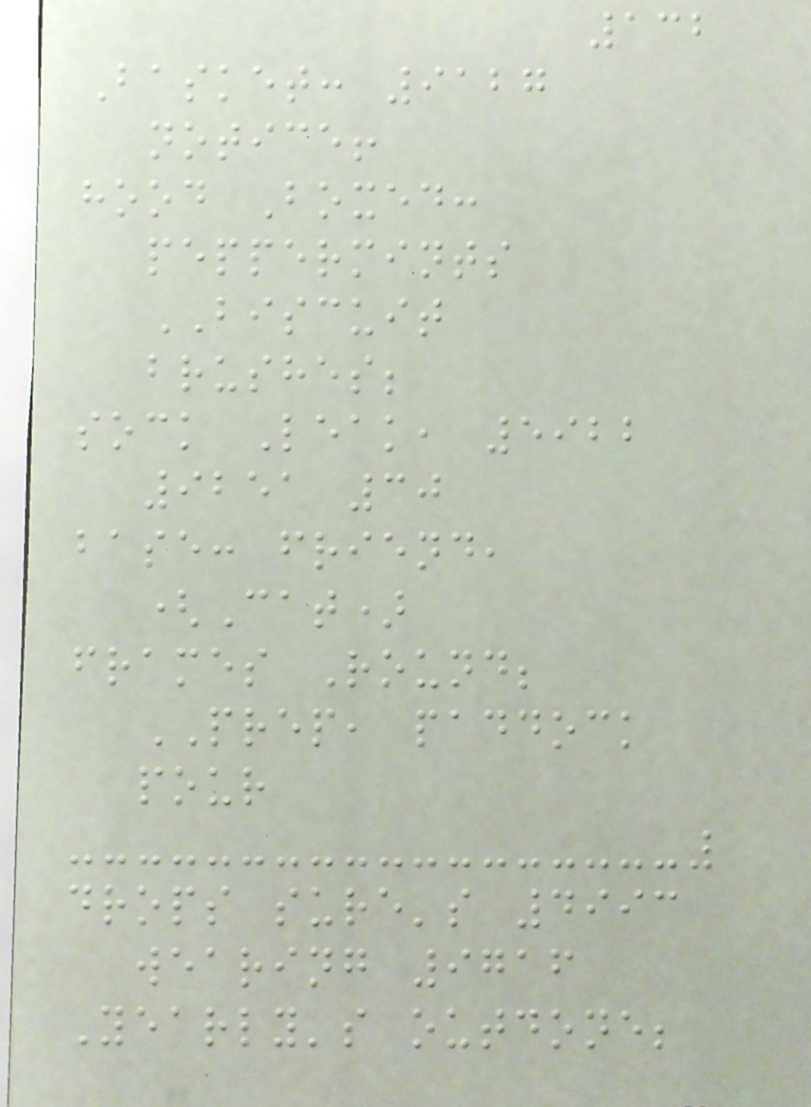132
Basket: 9127
notice!
hood Boxed:
peppermints
BISCUIT
brushes;
sock Leak, 5922
9251 30
base: friend,
(Cat)
frames Round;
PREP, paddock
pour
drops sure's 4993
wearing 9716
Yearly's outdone;
